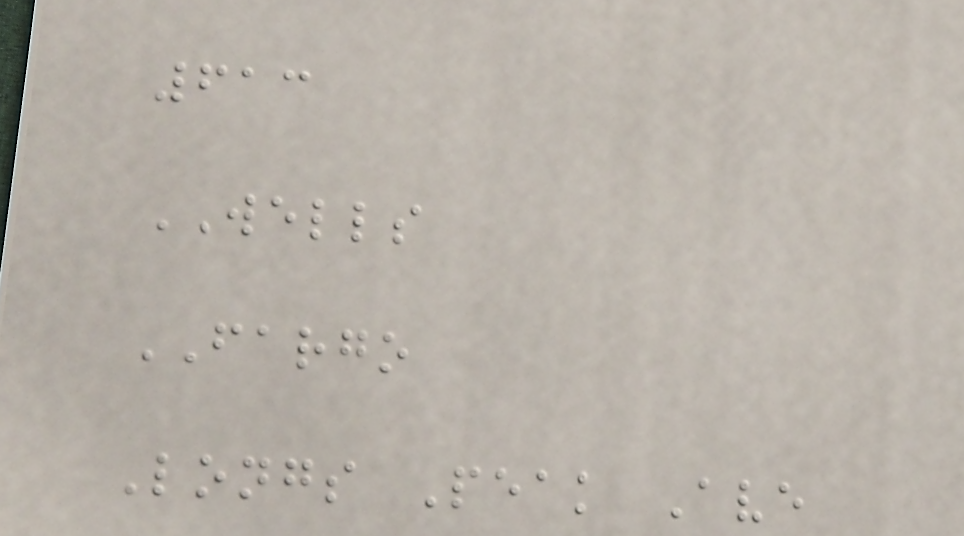613
WELLS
FARGO
Longs Peak Ave
